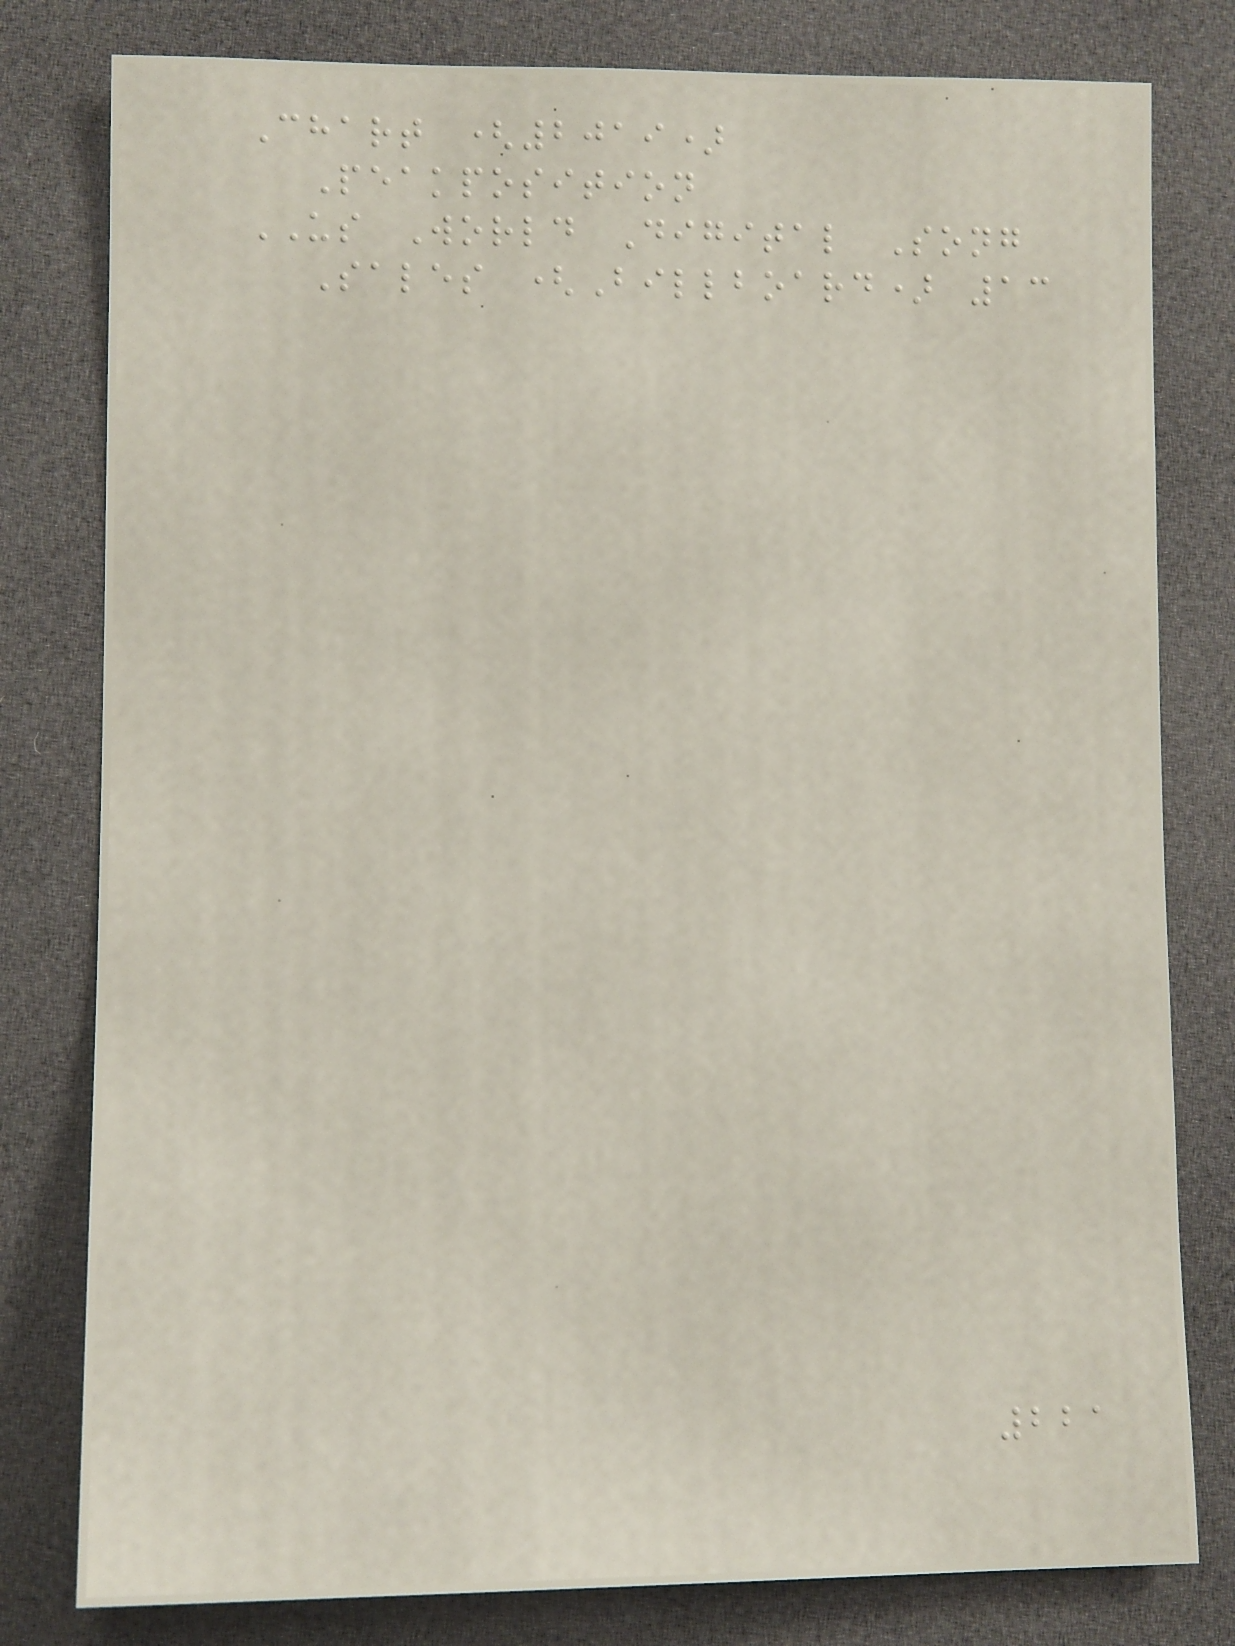Chart (2019)
Peakposition
US World Digital Song
Sales (Billboard) 13
221
